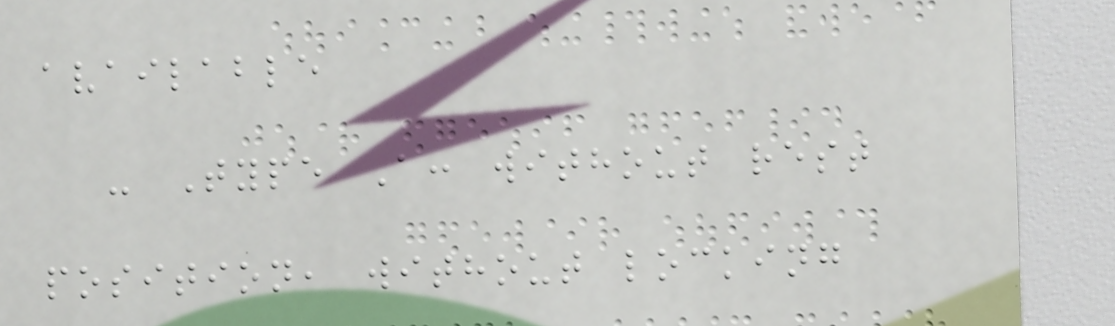available
- Type A: without rest
position, without locking
